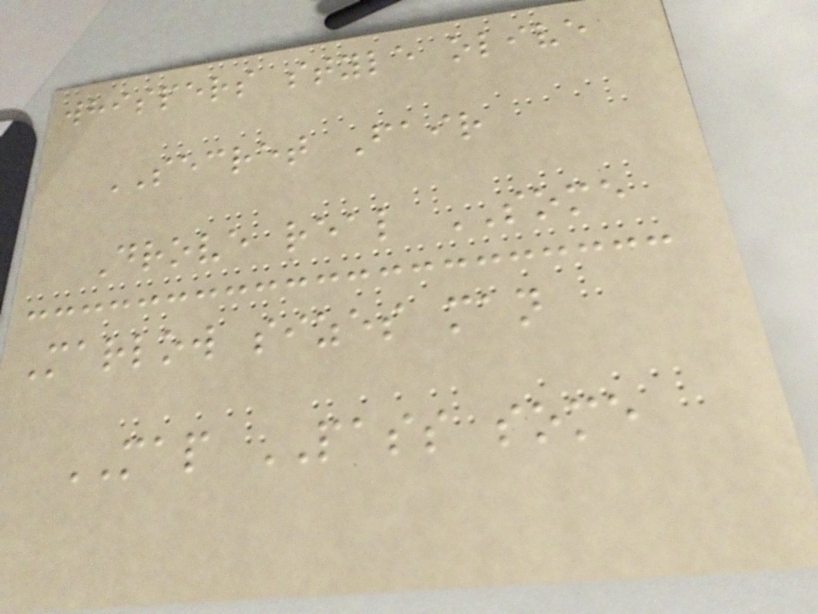whispers style olive
SECRET Fair
Drove real SOME
Marlow sizes man
MAP PASS some
